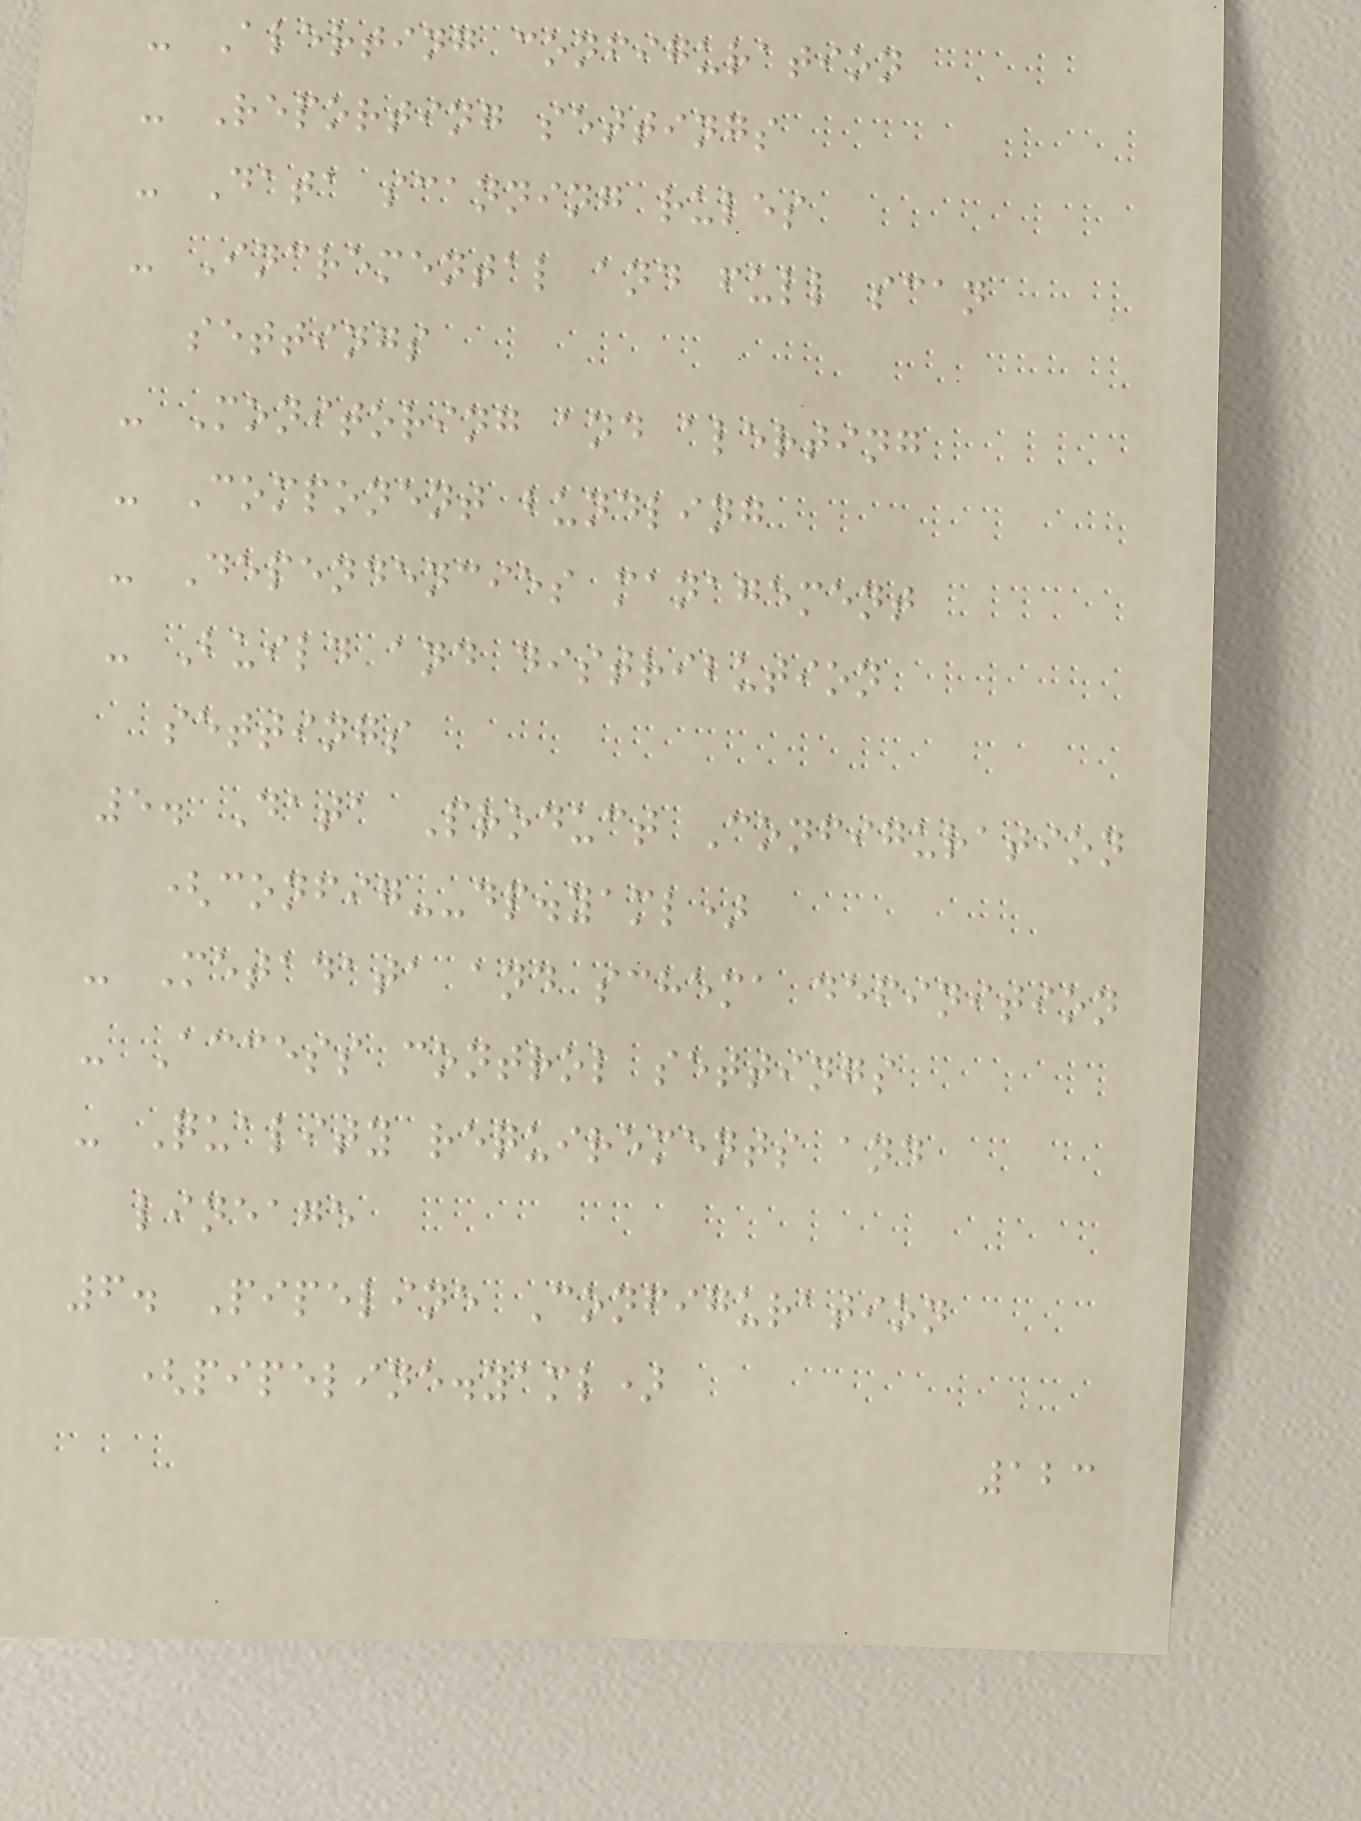- Alerting configuration
- Reporting settings
- Data scanning rules
- Incremental and full scan
settings
- Monitoring and alerting
- Component bundling
- Dependencies management
- Build and distribution
settings
5. Data Product Configuration
(config--dp.yaml)
- Metadata and schema definition
- Access control settings
- Quality requirements and
lineage
6. Pipeline Configuration
(pipeline.yaml)
123
